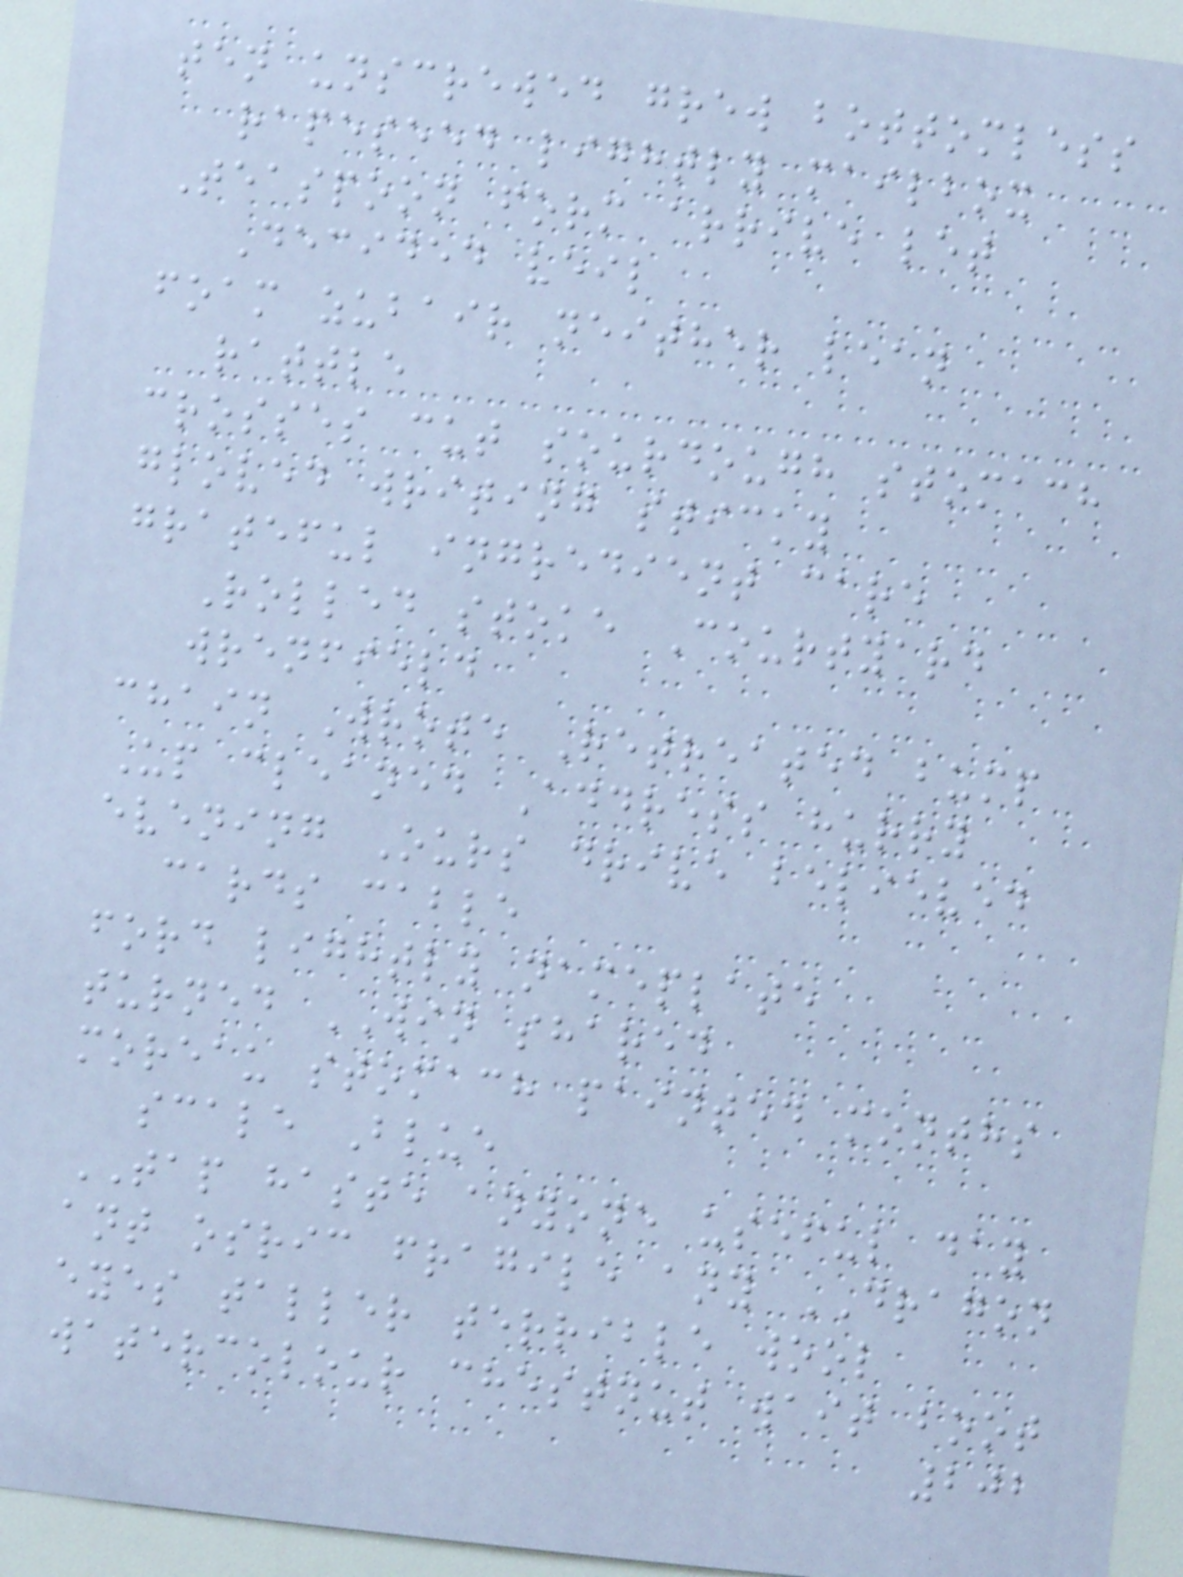ten unscrewed grew bottomless
rapeseed lightly mailbox
Teaspoon form arrive let
Decided veil
foam zubair neither lean
rattle
crosses cut sourdough stomach
gloved writing sticky
grateful ingredient care
Rolled stoke Courtyard
wrenfield
chain Wrote Retreated bump
Up cleaned Address hurry
evening Ours drive believed
cards cable
ford lightly nameplate
turned WIN shared
moreau stomach painted months
scale Blue
TAP haste anyone useful day
ant osric fragile any DRAGON
eyes taller terrible wool
watercolour chestnut wait boot
202
